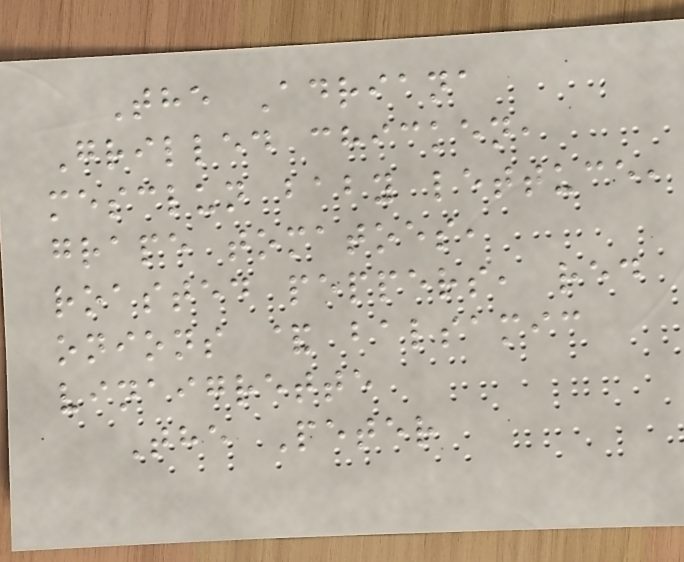The Adriana
Grilled chicken,
mesclun baby lettuce,
grape tomatoes,
roasted peppers, red
onions & balsamic
vinaigrette
The Peter
